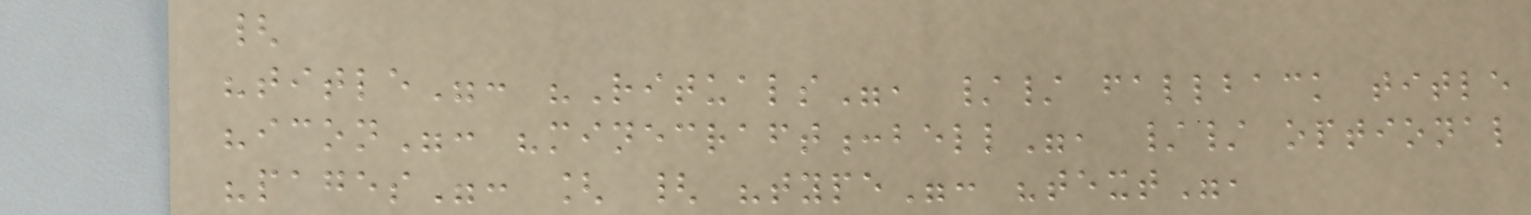{
"title": "Rituals", // fallback title
"icon": "minecraft:bell", // optional
"pages": [ { "type": "text",
